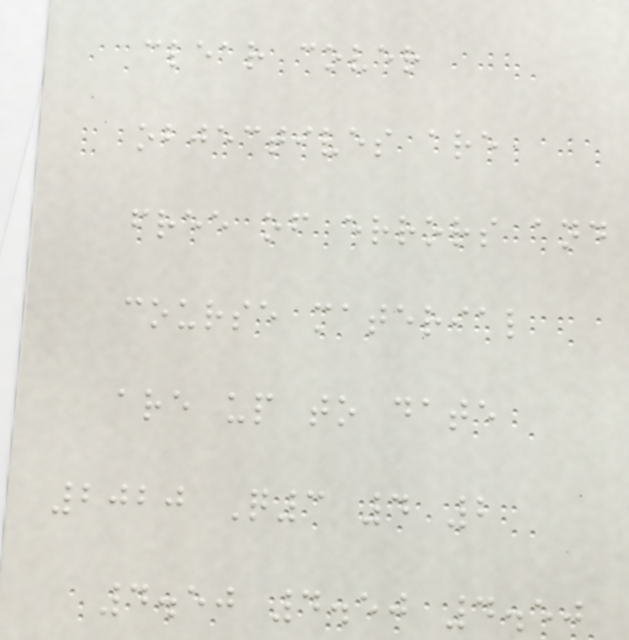clear cover
objectives are
free of errors and
course material
are up to date
2020 Q3 4 2
4.50 4.50 4.50
